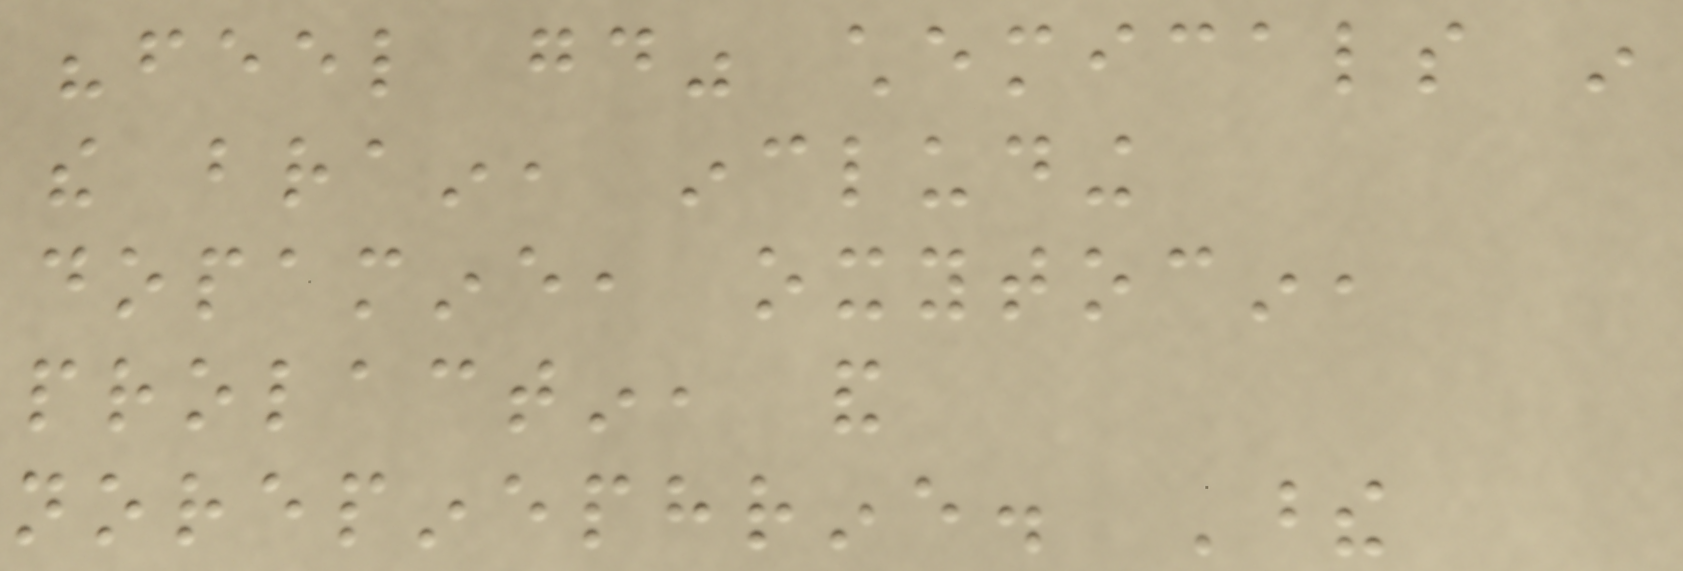"feel good" chemicals in
the brain, including
dopamine, oxytocin,
prolactin, and
norepinephrine. These
